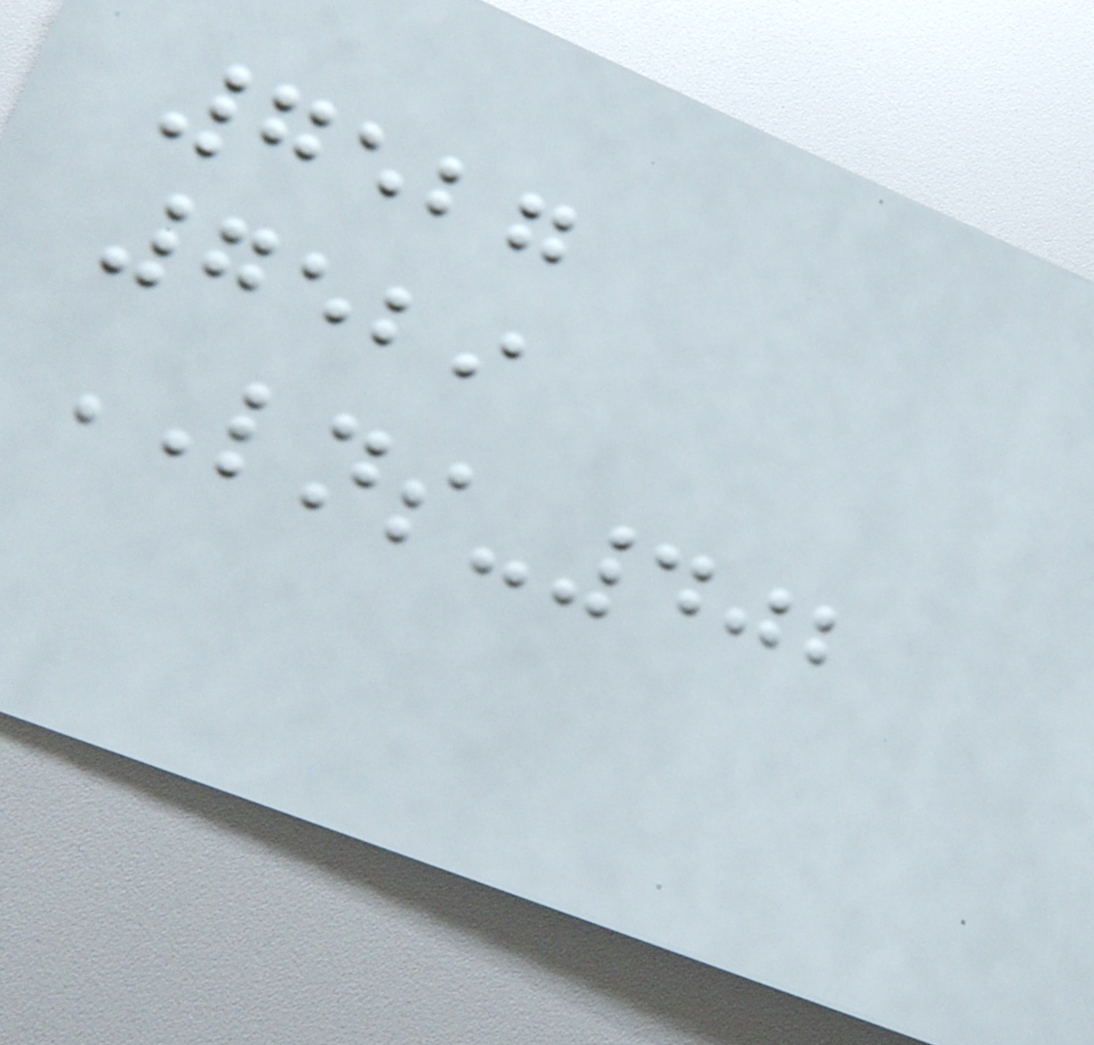7527
7529
LNS-402
